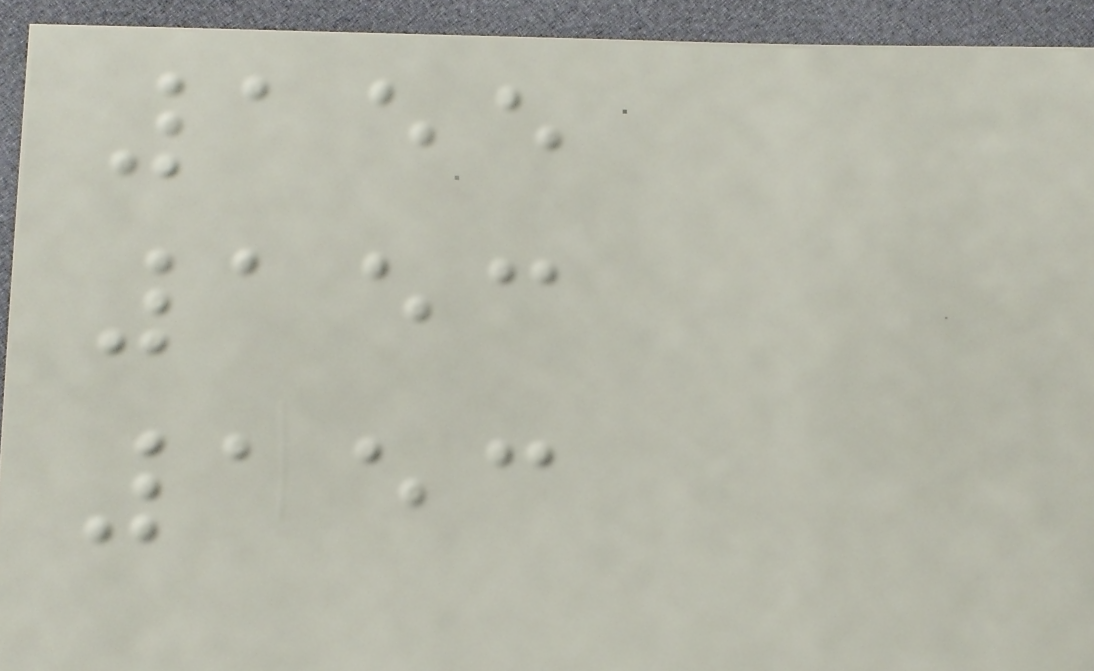155
153
153
